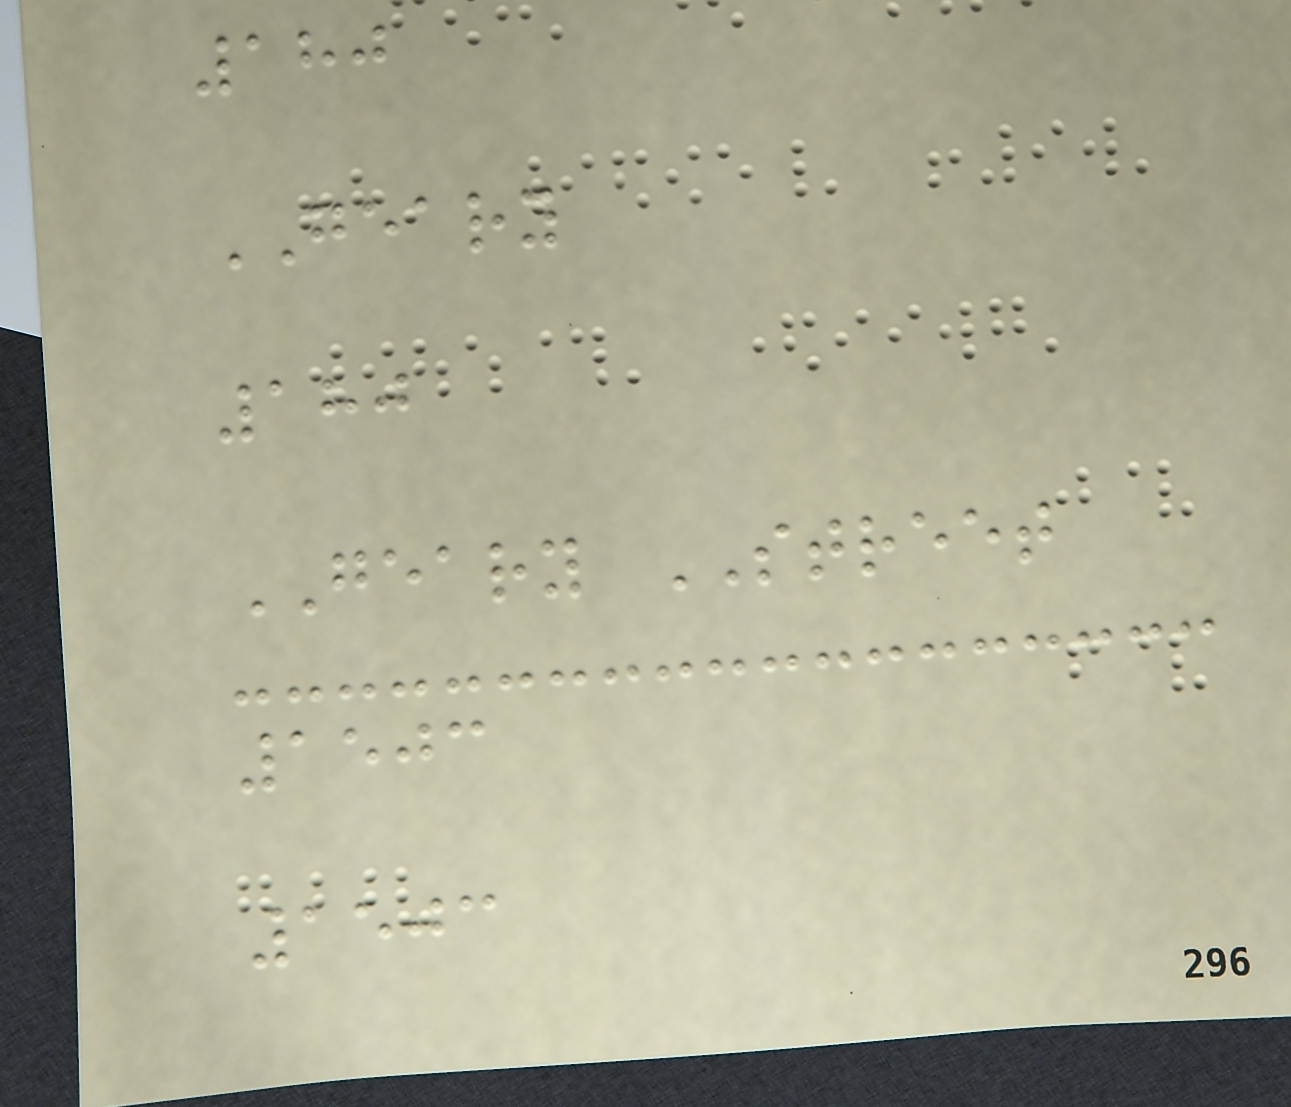180
GEARY
180
GEARY STREET
1503
1503
